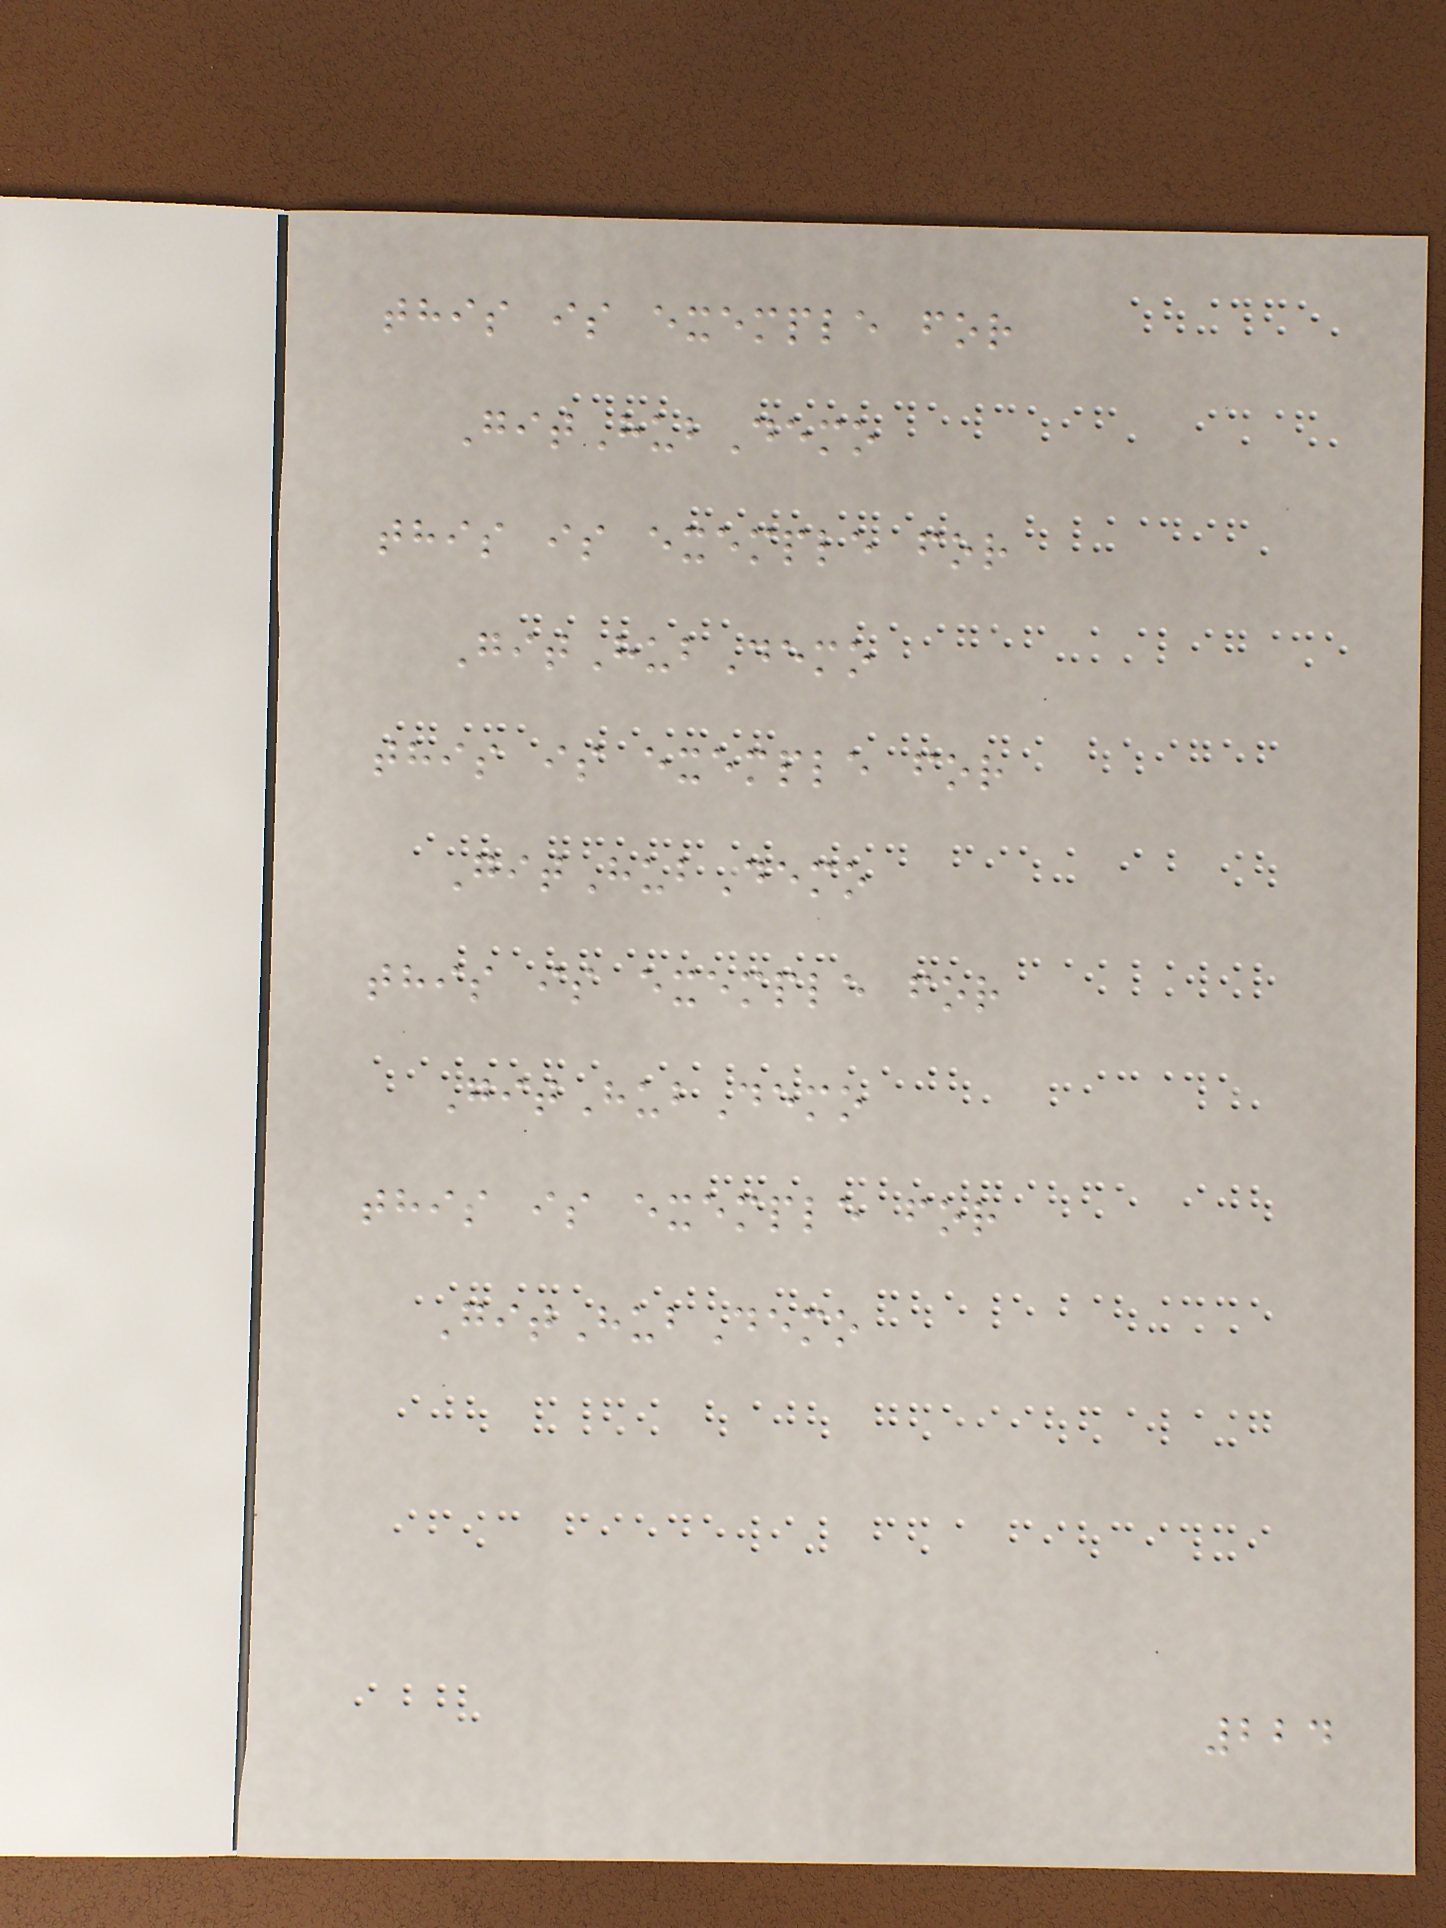this is exemple for
GitHubDemo
this is exemple for
GitHubDemo
this is exemple for
GitHubDemo
this is exemple for
GitHubDemo
this is exemple for
GitHubDemo
224
